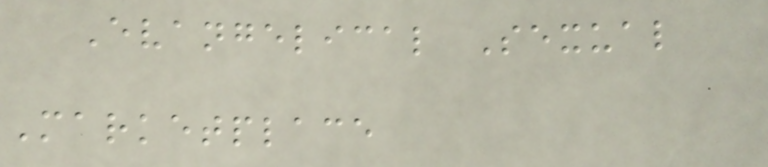Evangelical Sexual
Marketplace
